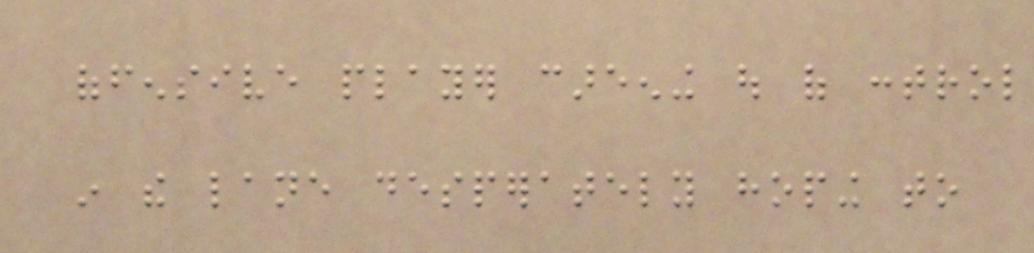offensive player careening out of control
in the lane desperately hoping to
